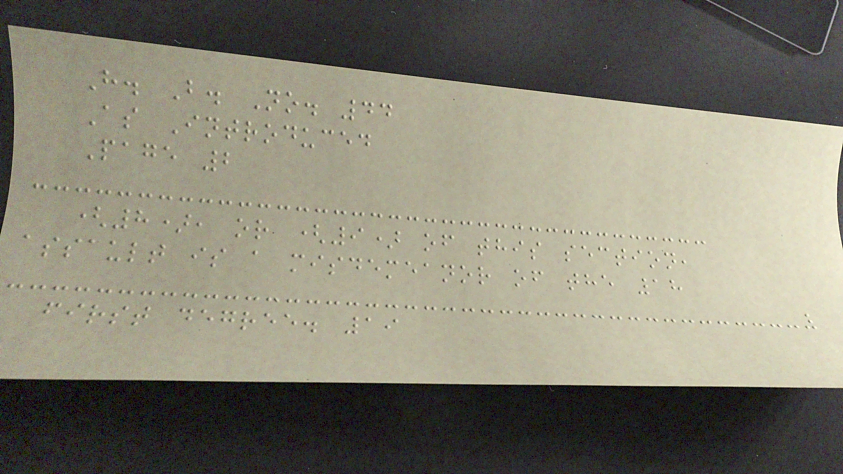H. B. No. 44
As Introduced
Page 2
(8), or (9) of this section,
assault is a misdemeanor of the 18
first degree. 19
